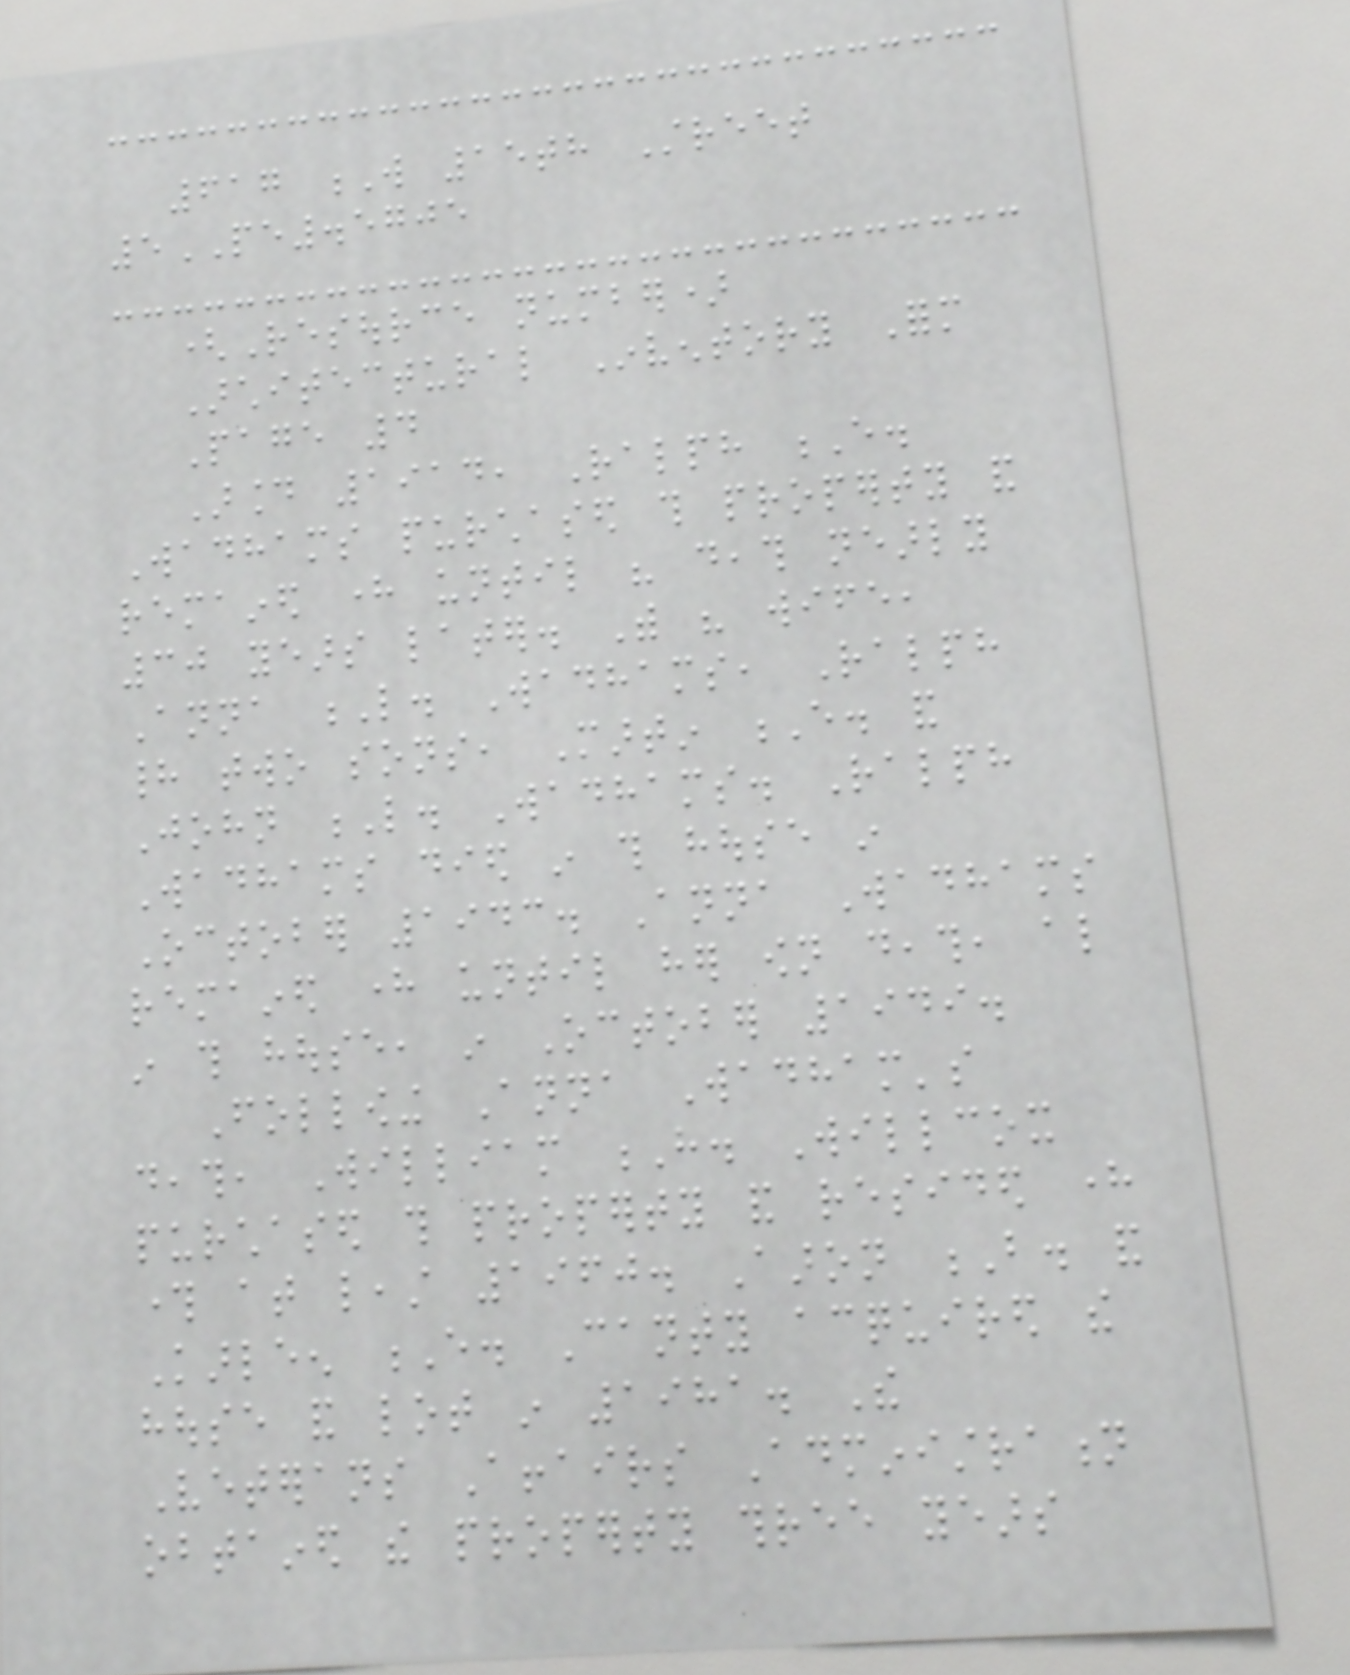617 W 15th Street
5PE.5705
(Resource number)
Architectural Inventory Form
Page 4
Around 1914, Ralph E.
Wadhams purchased this property and
remained here until his death nearly
30 years later. With his wife,
Anna L. Wadhams, Ralph
had two sons, Martin E. and
John L. Wadhams. Ralph
Wadhams died in this house in
October 1943. Anna Wadhams
remained here until her own death, also
in this house, in October 1949.
Following Anna Wadham's
death, William H. Willcox
purchased this property and resided here
through at least 1960. Aaron B. and
Karleen E. Canty acquired the
house and lot in 1981. The
Veterans Affairs Administration
obtained the property three years
